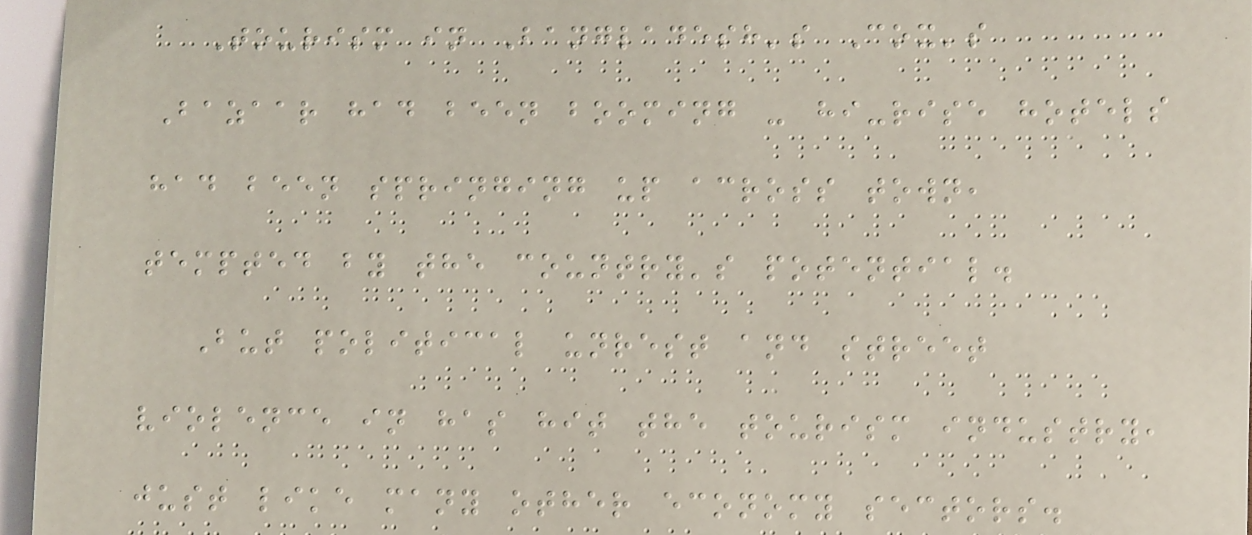Tourism in Bangladesh's Cox's
Bazaar had been booming - hi-rise hotels
had been springing up across town,
tempted by the country's potential.
But political unrest and street
violence in has hit the tourism industry,
just like many other economy sectors.
